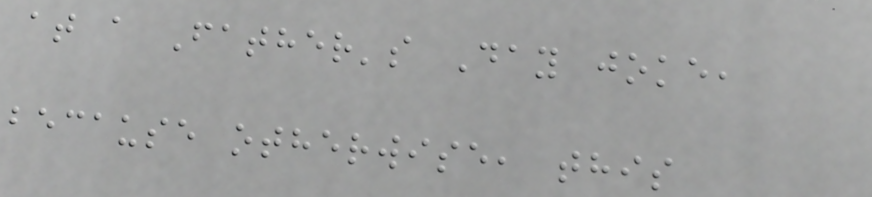at a Father's Day joke,
because otherwise, this
